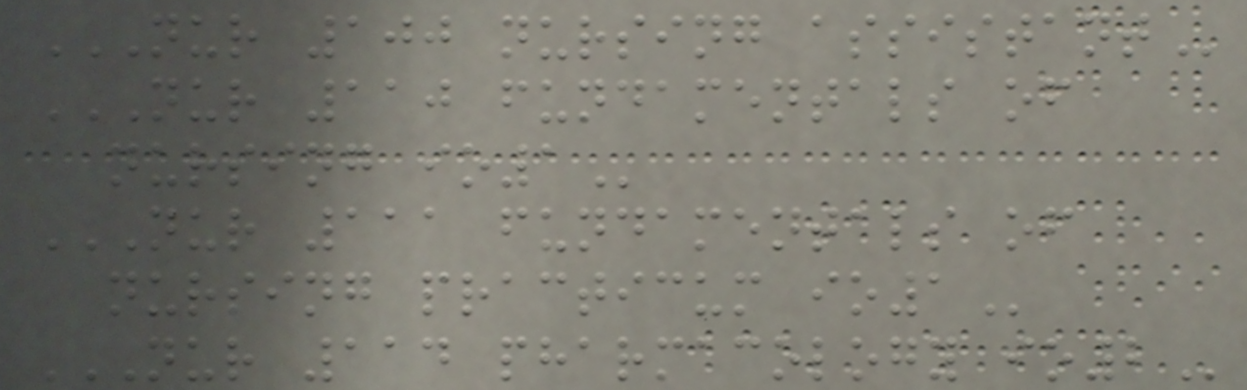NUR 100 NURSING ASSISTANT
NUR 110 FUNDAMENTALS OF
NURSING IO1
NUR 111 FUNDAMENTALS OF
NURSING PRACTICUM IO1
NUR 114 PHARMACOLOGY IO2
